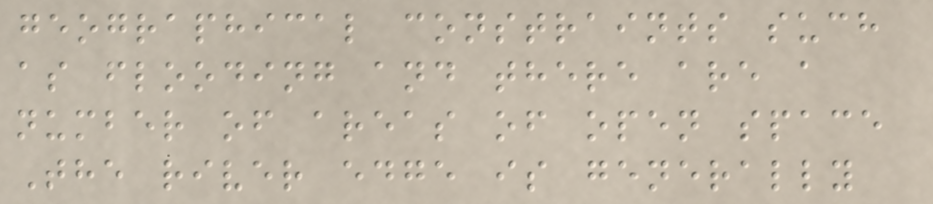geographical constraints such
as flooding and there are a
number of areas of open space
The river edge is generally
